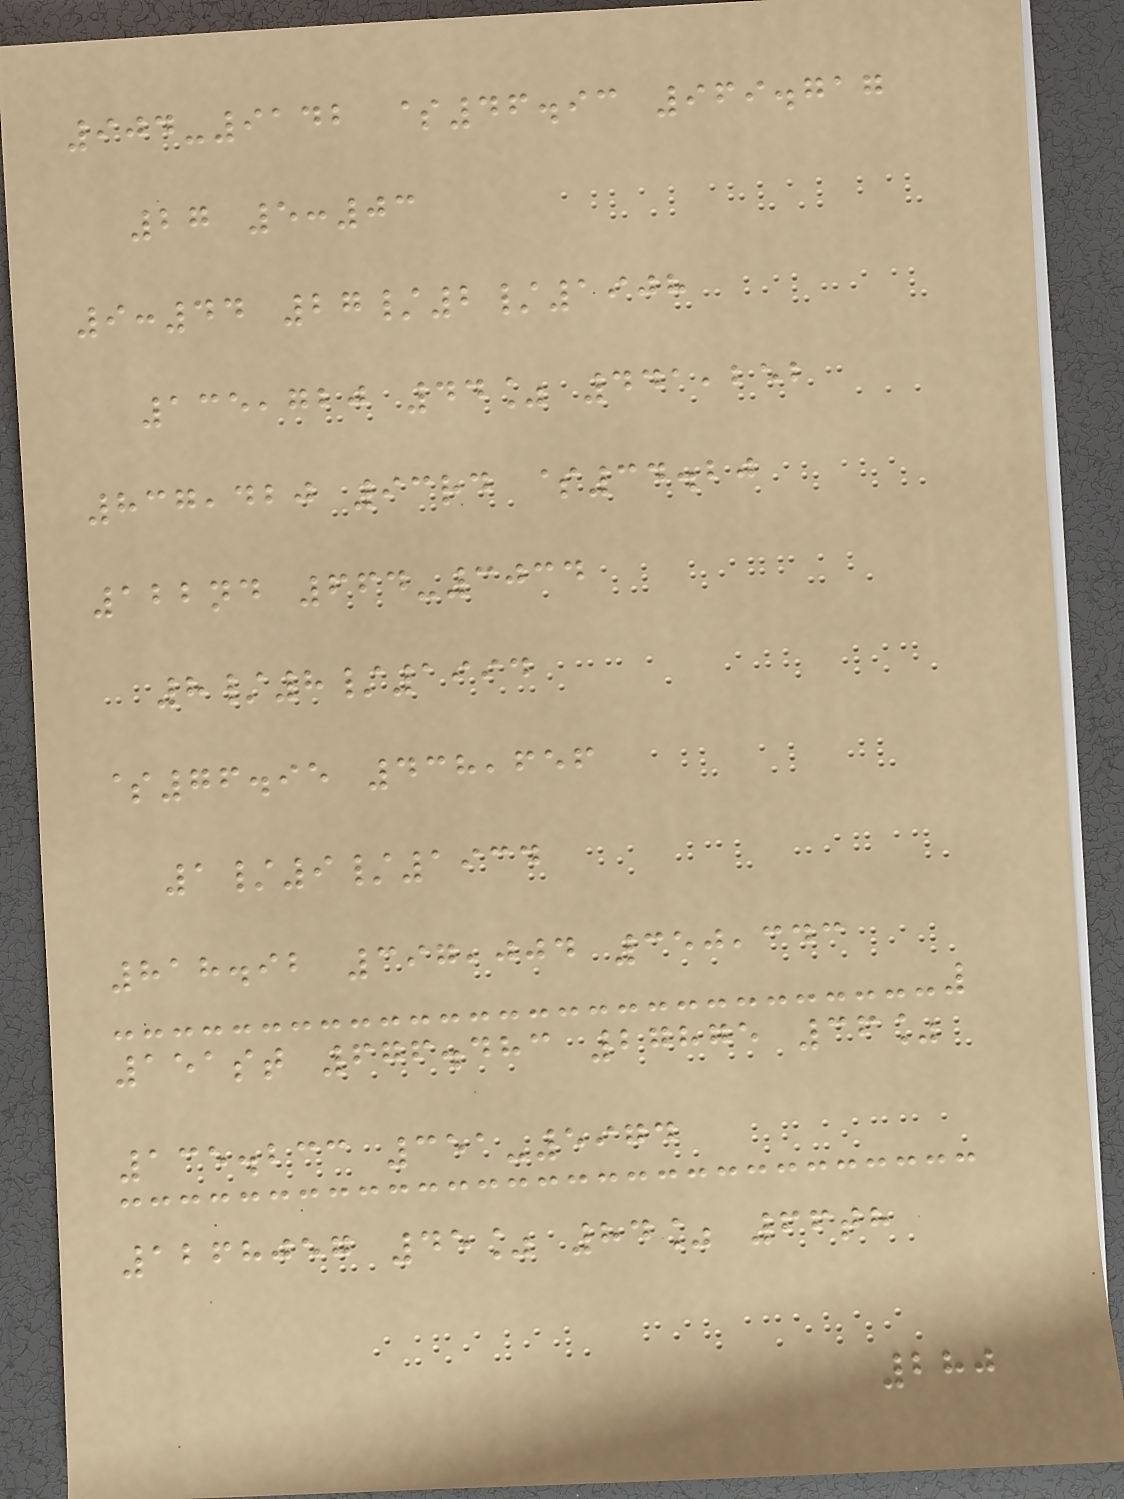904-9142 $46.93 969.717
27 5:03
9:44 27/2/1908
135,720 44% 441,252
837,420 93rd $34.20
122nd 664-3034
8/8/1994
$76.95 438,656
1/9/1934
818.92 397,004 350,343
151st 676.483 27875 36%
135.233 351-5974
1268057 45% 84% 66th
280
